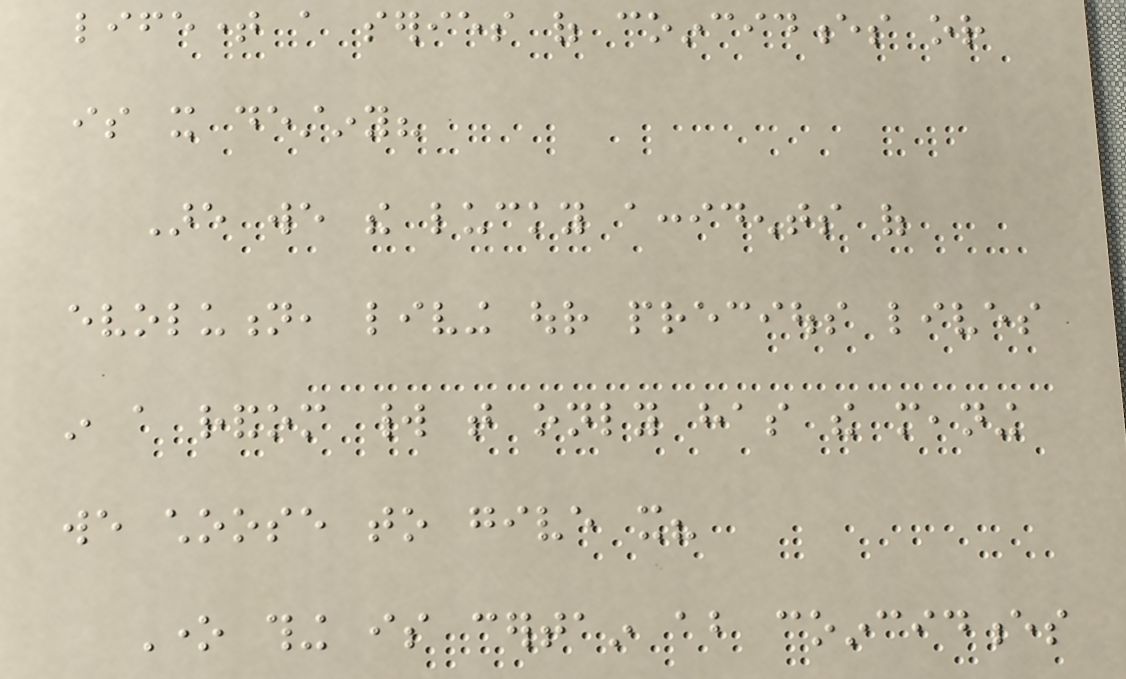lifetime a series of coincidences or
is it destiny?
Are we the lucky accidents of
evolution, living our precious lives
in a random world that only has the meaning
we choose to give it?
One thing is certain about coincidences
